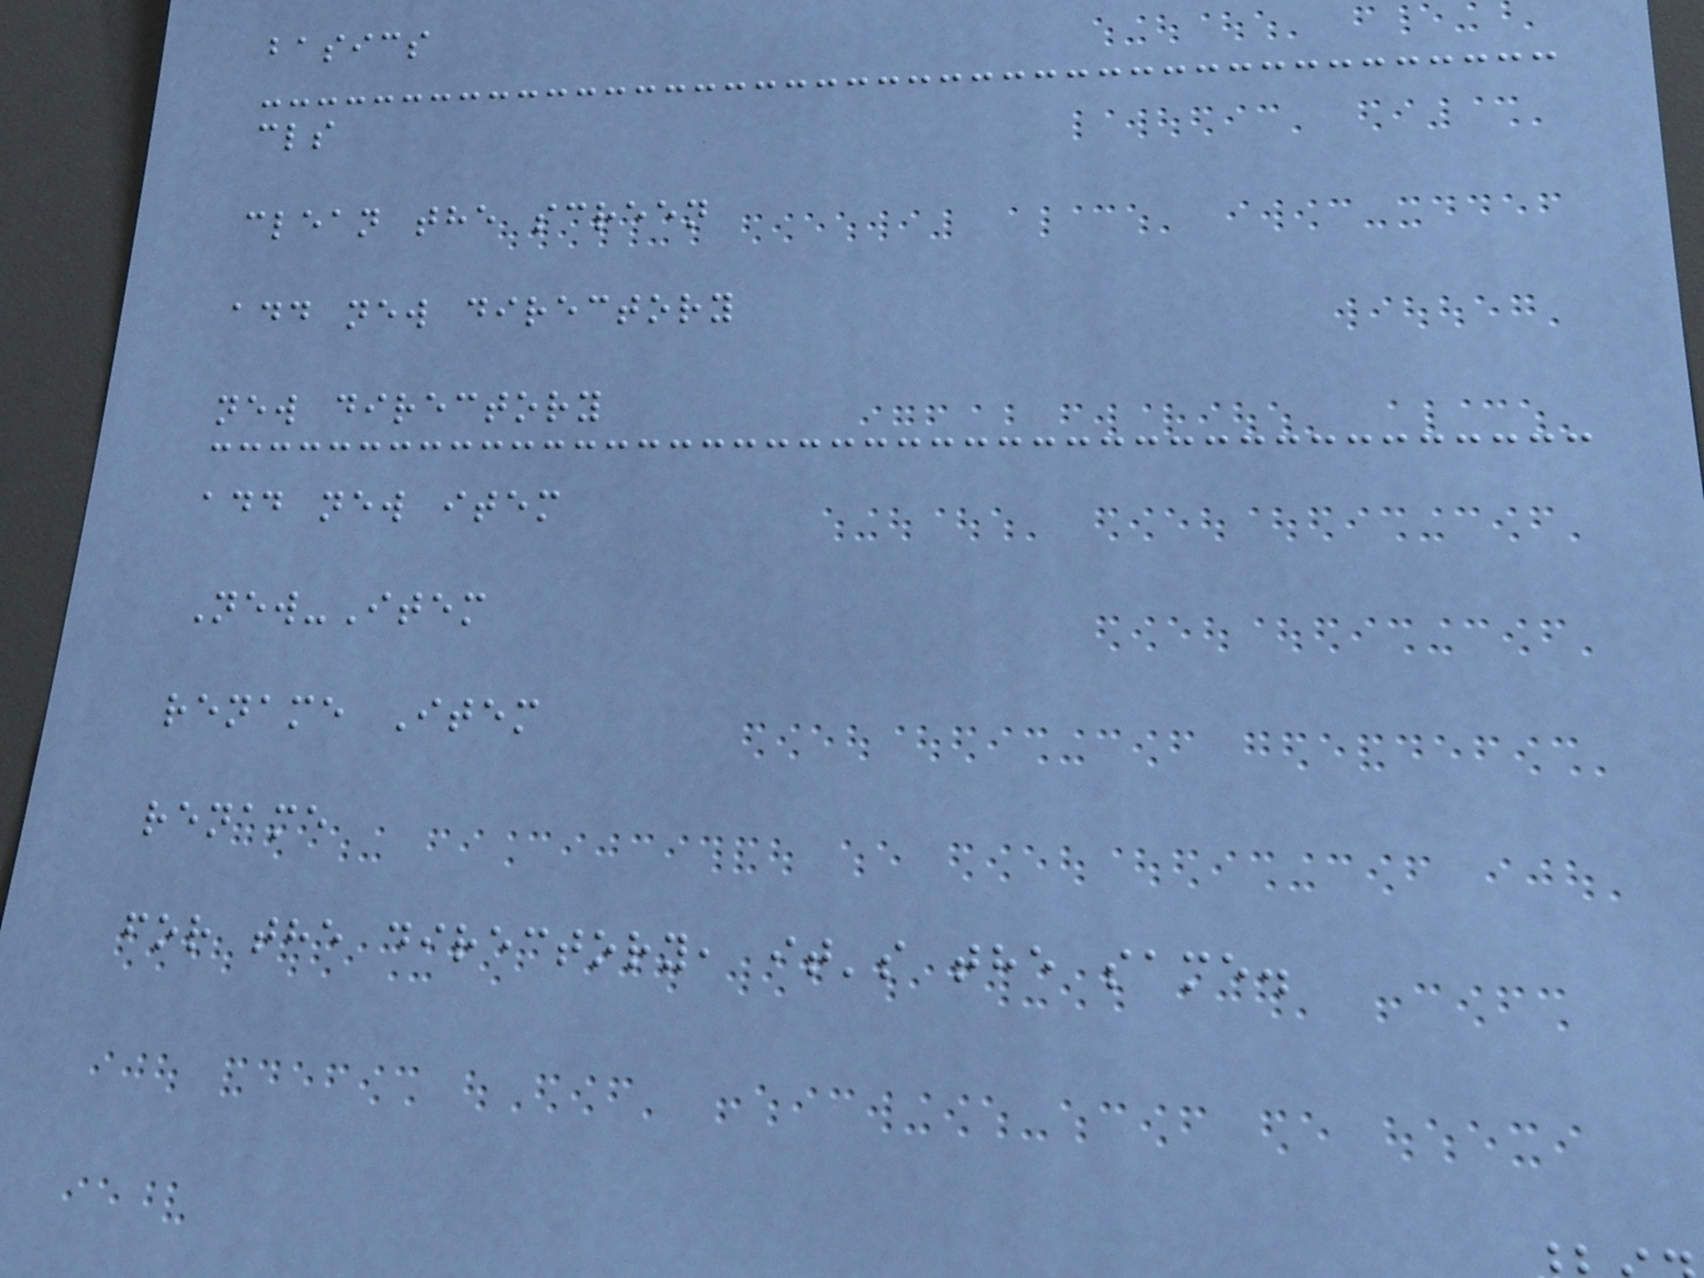basics
cls
clean the screen
add new directory
new directory
add new item
New-Item
rename Item
rename
for the directory, it's the same.
